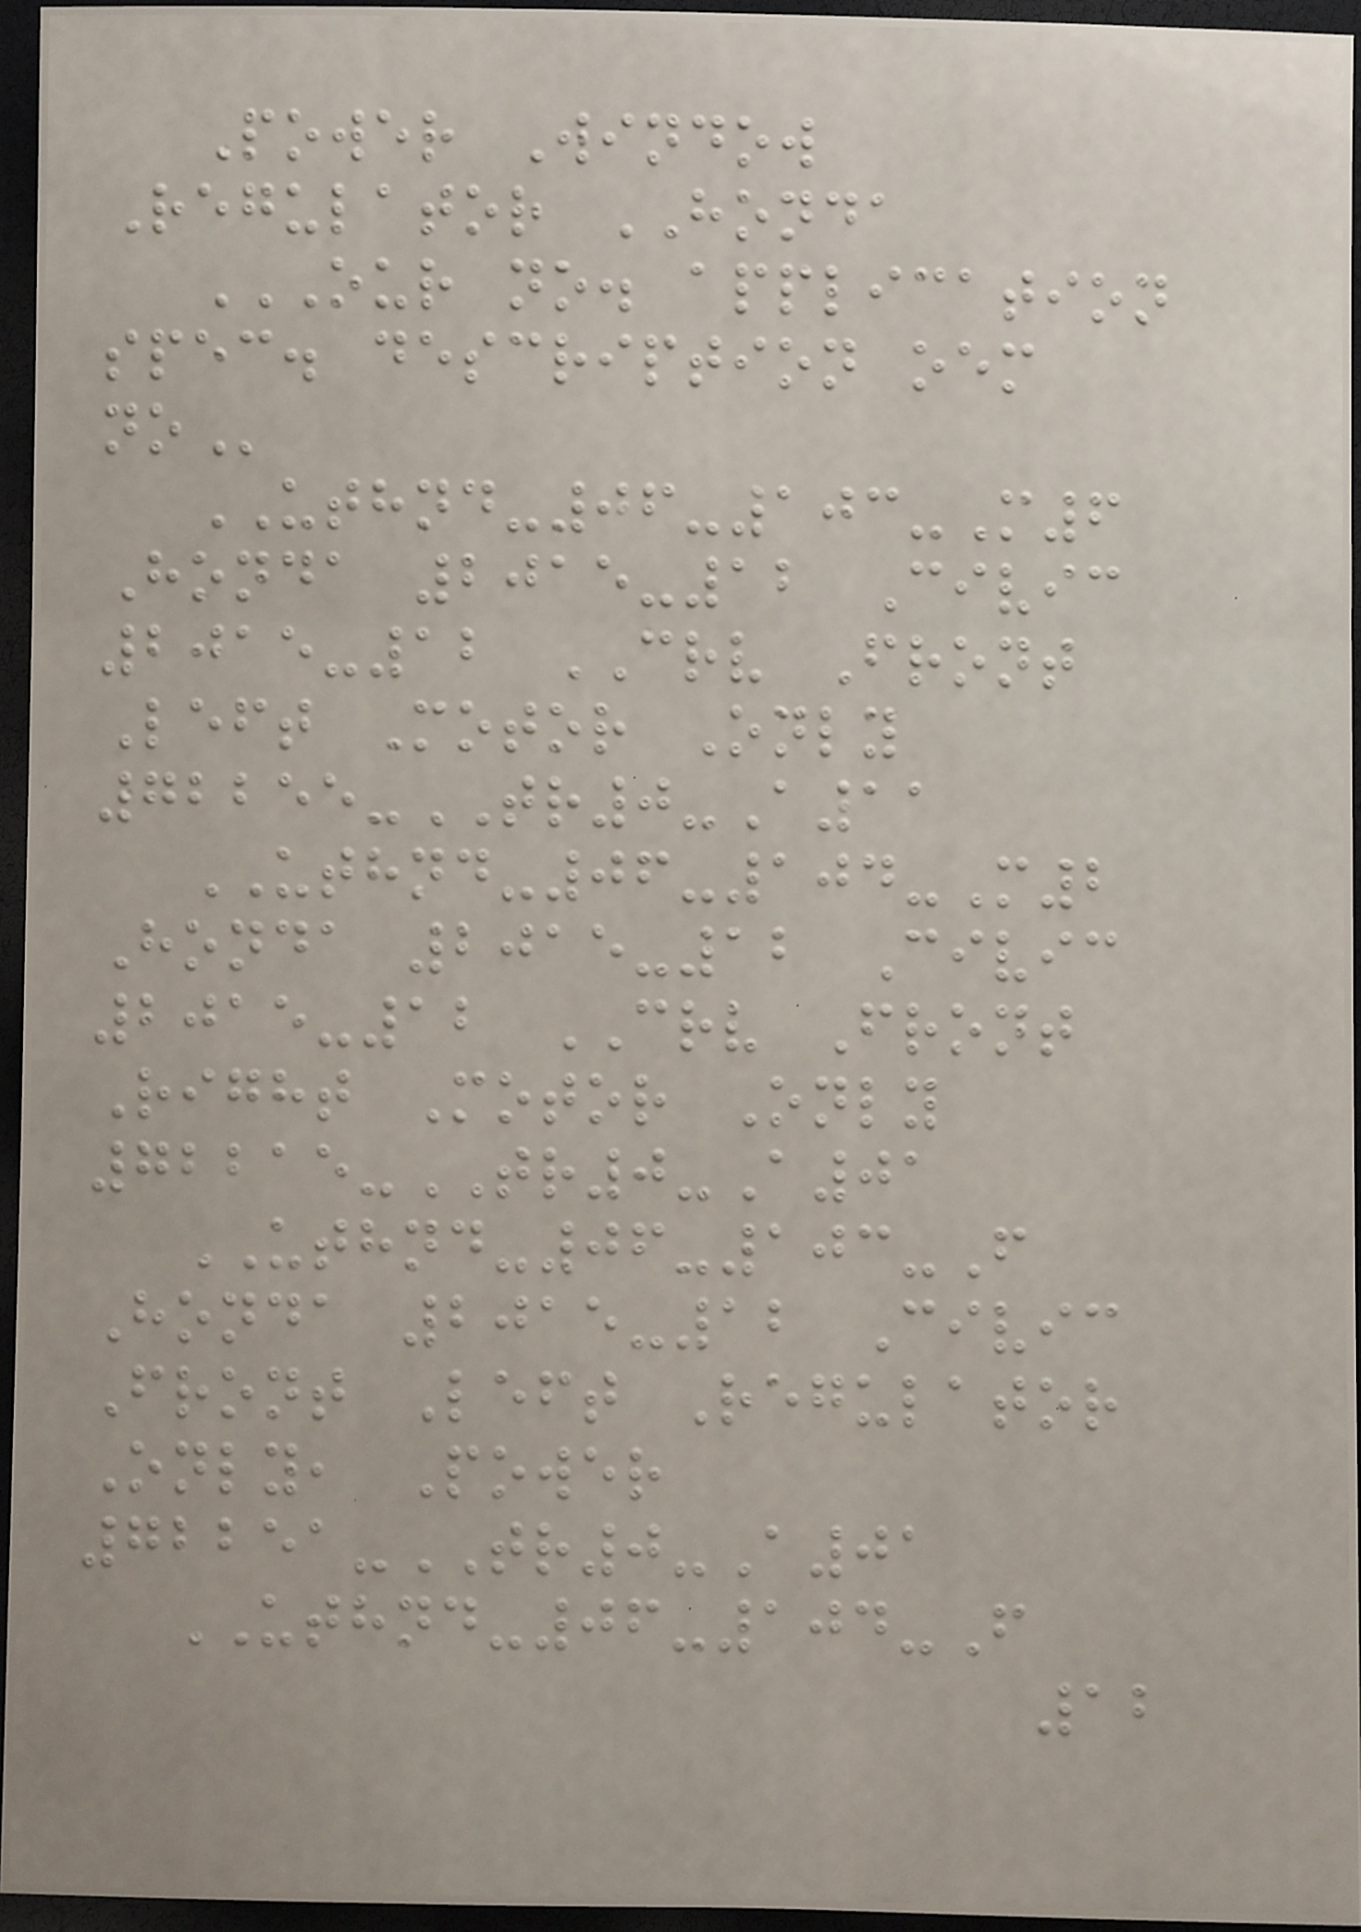Power Window
Regulator HONDA
OUR NO. APPLICATION
SPEC. DESCRIPTION OEM
NO
UTHND-06-103-M6
Honda 2015-12 Civic
2015-12 CRV Front
Left Motor Only
72255-TR0-A11
UTHND-06-104-M2
Honda 2015-12 Civic
2015-12 CRV Front
Right Motor Only
72215-TR0-A01
UTHND-06-103-F
Honda 2015-12 Civic
Front Left Regulator
Only, Power
72251-TR0-A01
UTHND-06-104-F
12
